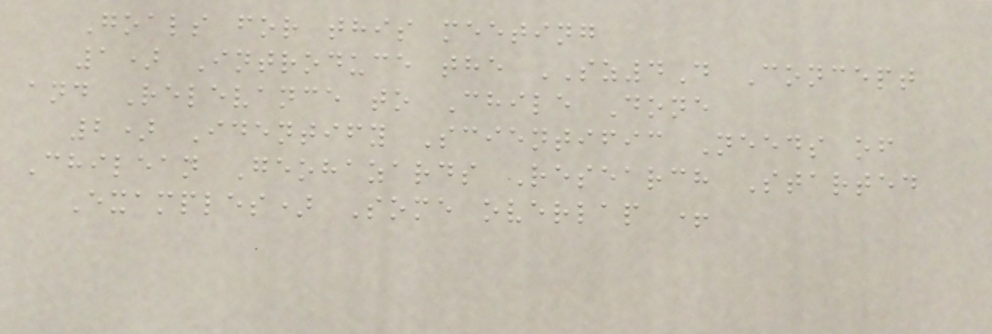Goals for this meeting
1) Introduce the SZ4D Concept
and Relevance to Chile Done
2) Identify Scientific Needs of
Chilean Geohazards Research Started
Examples) Some overlap +
